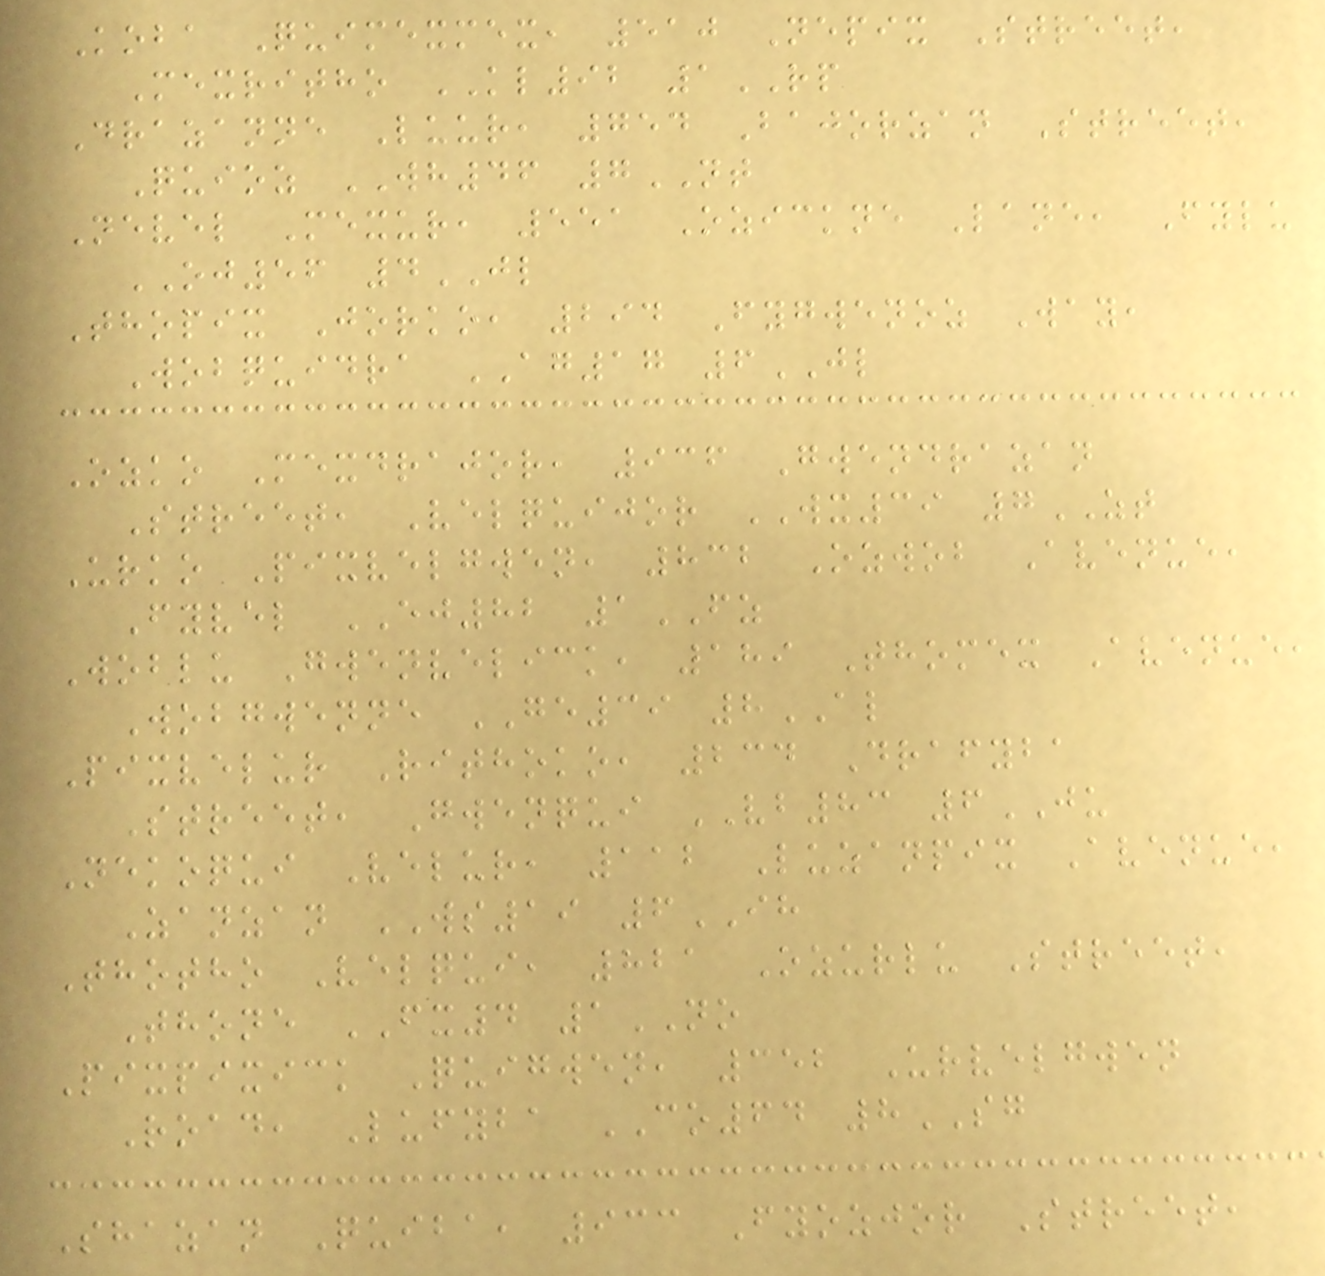Koba Quimexmex, 510 Nepix Street,
Mexritho KL92 1RP
Drazanne Luur, 754 Bajorzan Street,
Quioz WH46 7NT
Nevel Mexur, 551 Ozickne Lane, Fylu
OJ56 4JL
Thopix Jorko, 294 Fygwenoz Way,
Wobquidra AG17 6JL
Ozko Mexdrajor, 936 Gwendrazan
Street, Velquijor WX39 7ZT
Urko Pixvelgwen, 832 Ozwob Avenue,
Fyvel EJ82 1FZ
Woblu Gwenvelick, 189 Thomex Avenue,
Wobgwenne GE39 8AL
Pixvelur Rithoko, 234 Drafyba
Street, Gwenqui VB83 6JU
Nekoqui Velur, 112 Luzanpix Avenue,
Zanzan WS19 6IH
Thotho Velqui, 821 Ozurlu Street,
Thone FX4 1NO
Pixpixick Quigwen, 352 Urvelgwen
Road, Lufyba CO64 8SG
Shazan Quiba, 933 Fyozjor Street,
